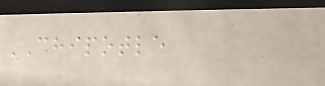CHIPOTLE
